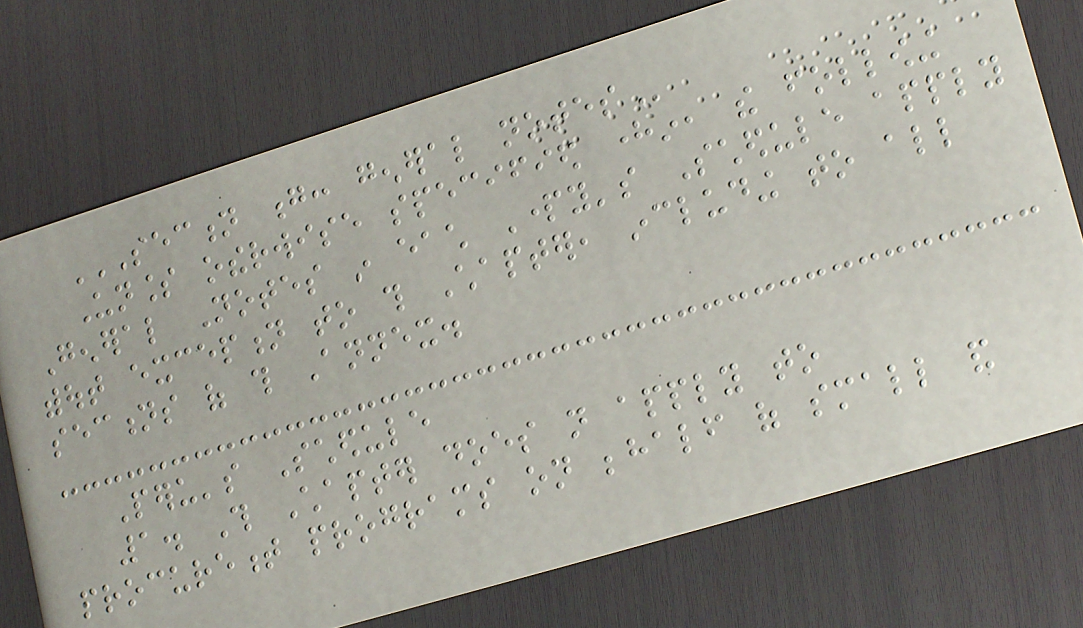SECTION G: GENERAL NOTES
Unless otherwise specified herein, the following
General Notes in each Party's Schedule apply
without exception to this Chapter, including to all
sections of this Annex.
Peru's Schedule
1. This Chapter does not apply to
procurement programs on behalf of small and
